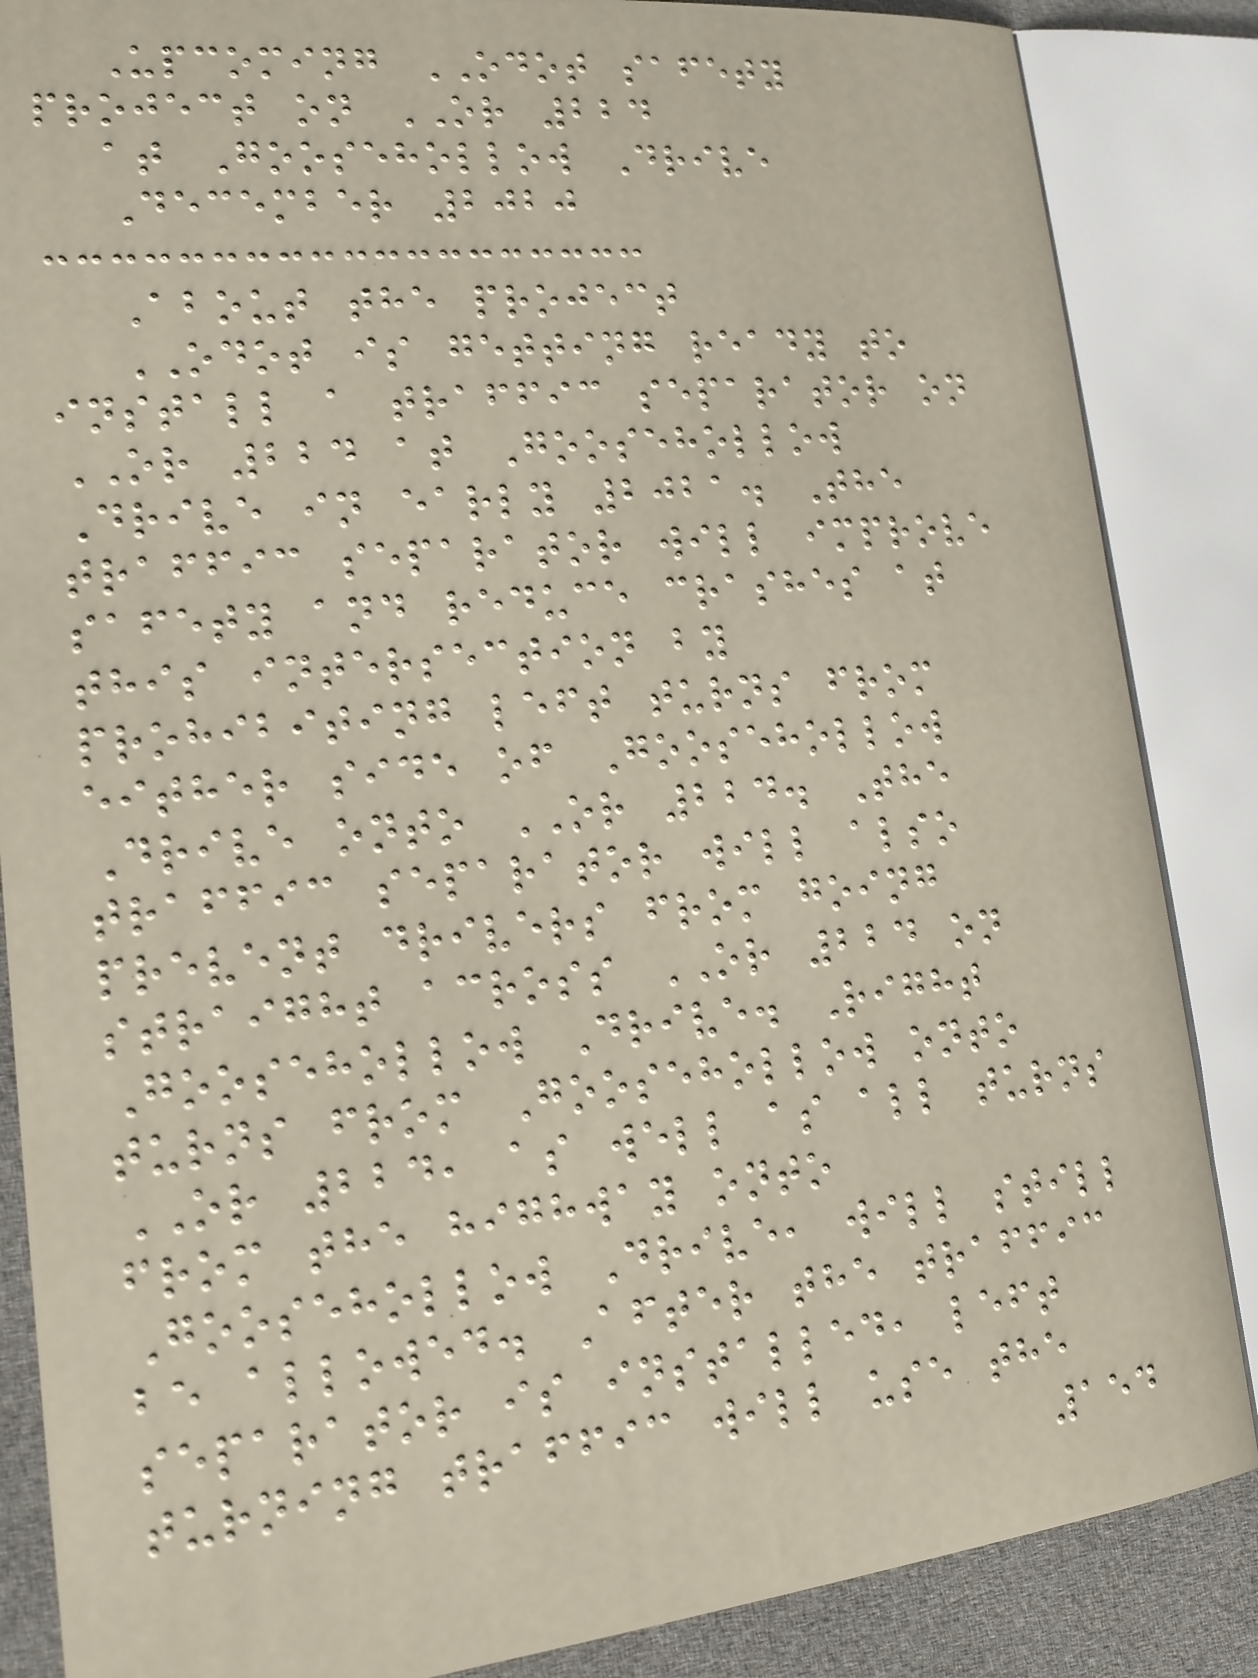Upcoming ODOT safety
project on OR 224
at Goosehollow Drive
December 2020
About the project
ODOT is getting ready to
install a traffic separator on
OR 224 at Goosehollow
Drive in early 2021. The
traffic separator will improve
safety and reduce crashes at
this intersection by
prohibiting left turns from
either side of Goosehollow
Drive onto OR 224. The
traffic separator will also
prevent drivers from going
straight across OR 224 on
Goosehollow Drive. Right
turns from Goosehollow onto
OR 224, as well as all turns
from the highway onto
Goosehollow Drive, will still
be allowed. After the traffic
separator is installed, left
turning traffic will use the
154
